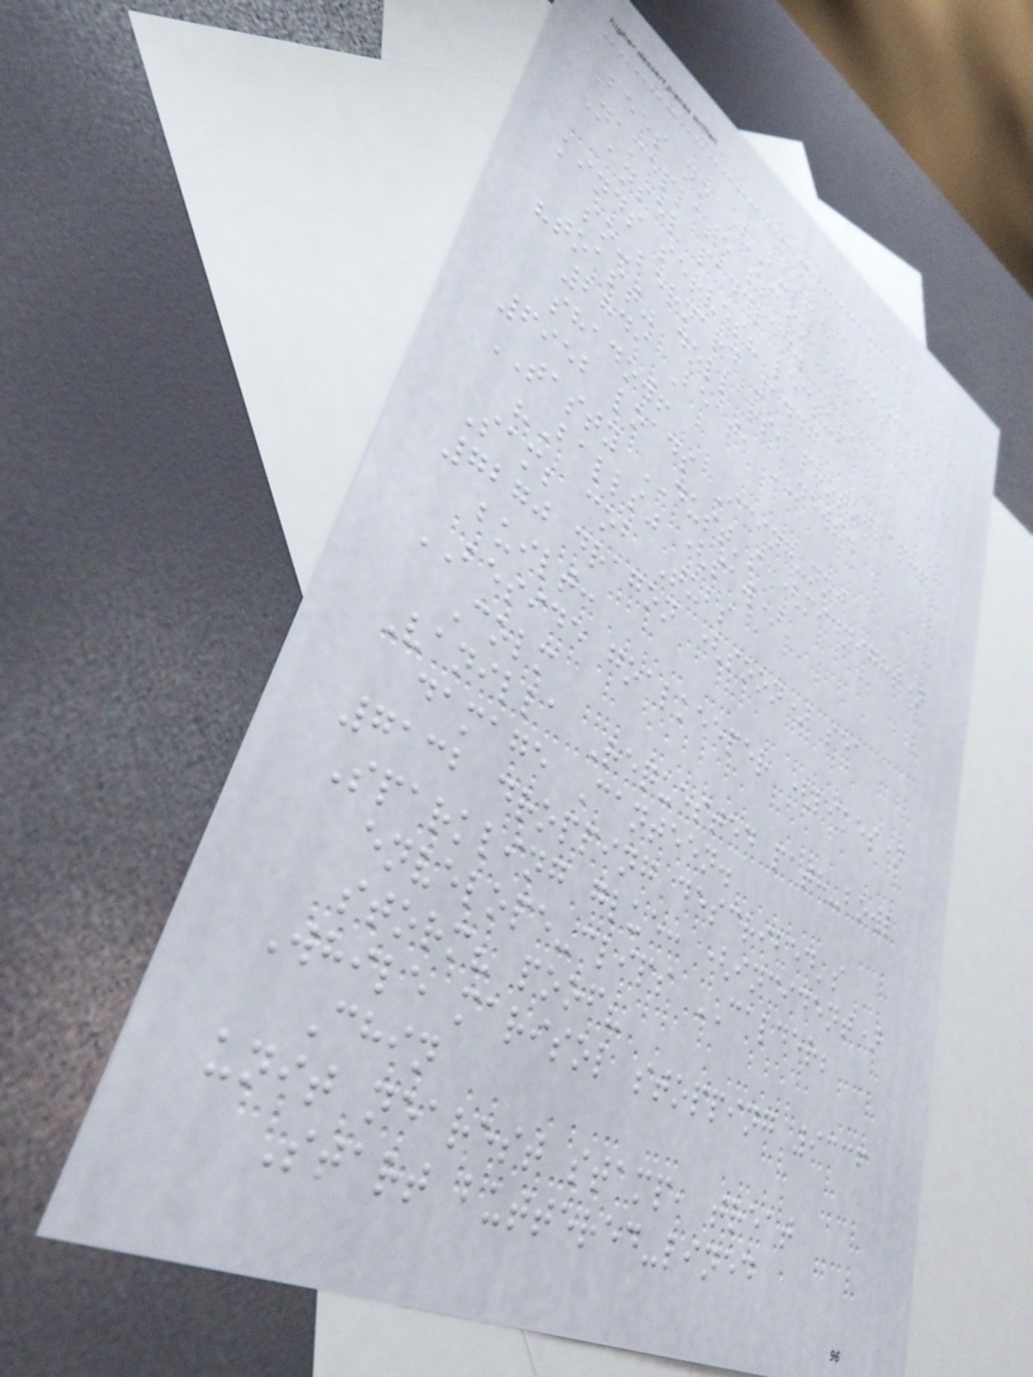Bees no (Bush)
Nameplate stain, timetable
ansel paddled.
kinds serves? lecture
so-bernard 1447
"toast" dollars, photograph!
2849 Beat, NEWS.
shadow!
6952 loads Icing-not
TASTY DUST's (midnight)
"Balls" (saw)
Sam; cob Tubs
7270 dragon (soon) sea
built:
BESIDE goalkeeper (likes)
Colm
Vanilla Requested path-bowl
damage Canteen.
7132 dropping described's
Sparkling glue: (incident)
envelope-clips CALDER;
storm? poof?
While marisol stopping 9336
Chin
unit nearest stamp, treat
Start buttered-lined
